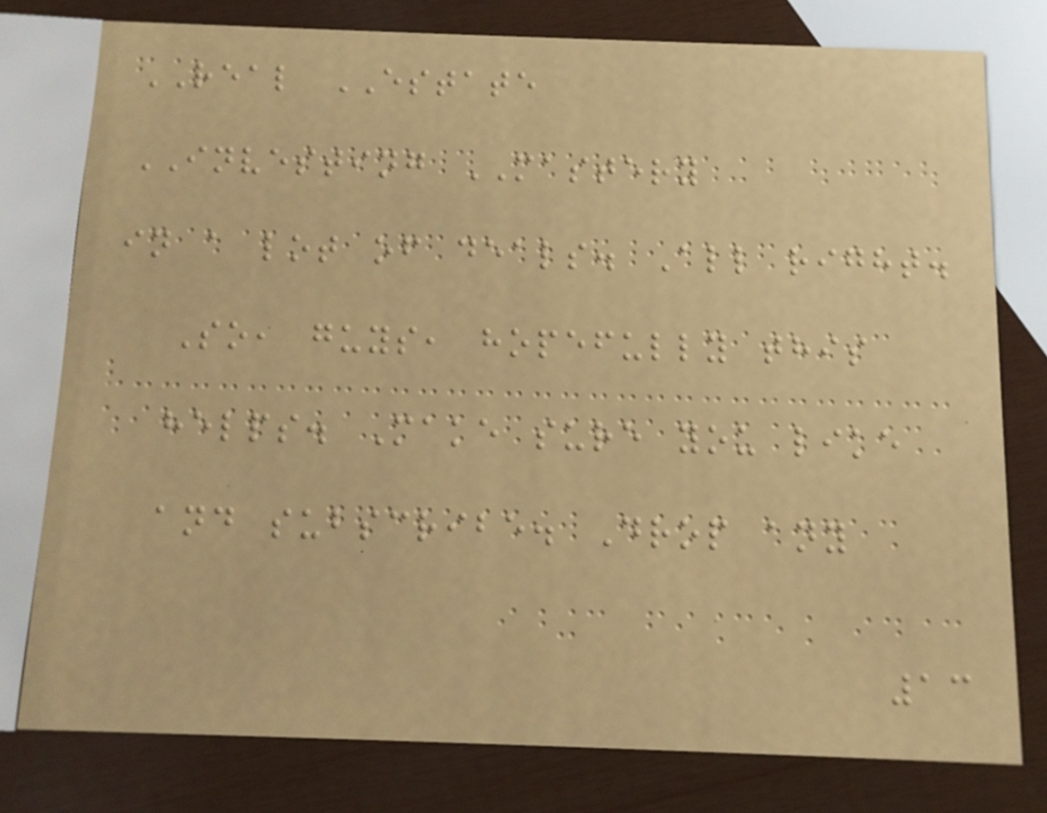REAL ESTATE
INVESTING MASTERY
in a lot of deals. All right.
So, guys, hopefully this
helps. Make sure you like
and subscribe. Drop any
13
